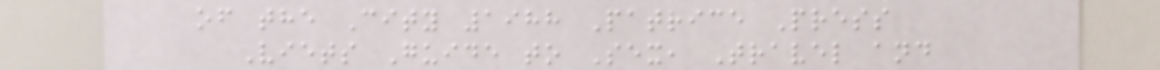of the City 1988 Patrice Press
Viets Guide to Sex, Travel and
